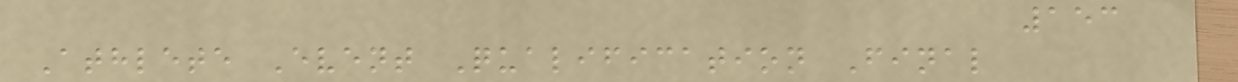153
Athlete Event Qualification Final
